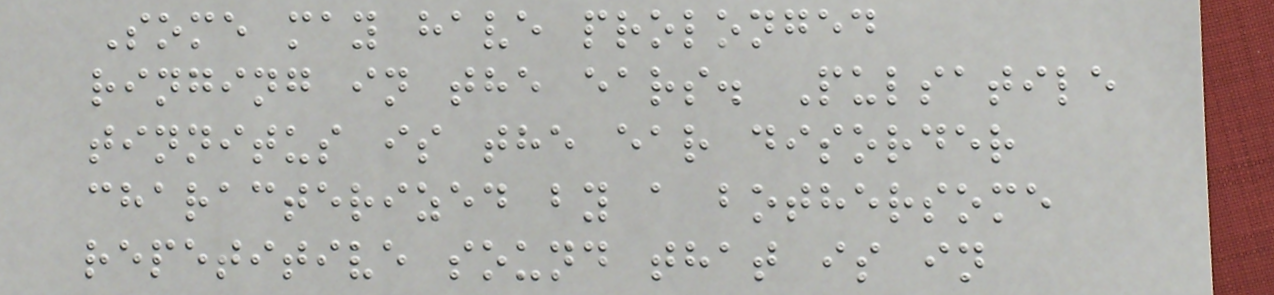Some may have prolonged
ringing in the ears. Pulsatile
tinnitus is the ear disorder
characterized by a bothersome
repetitive sound that is in
